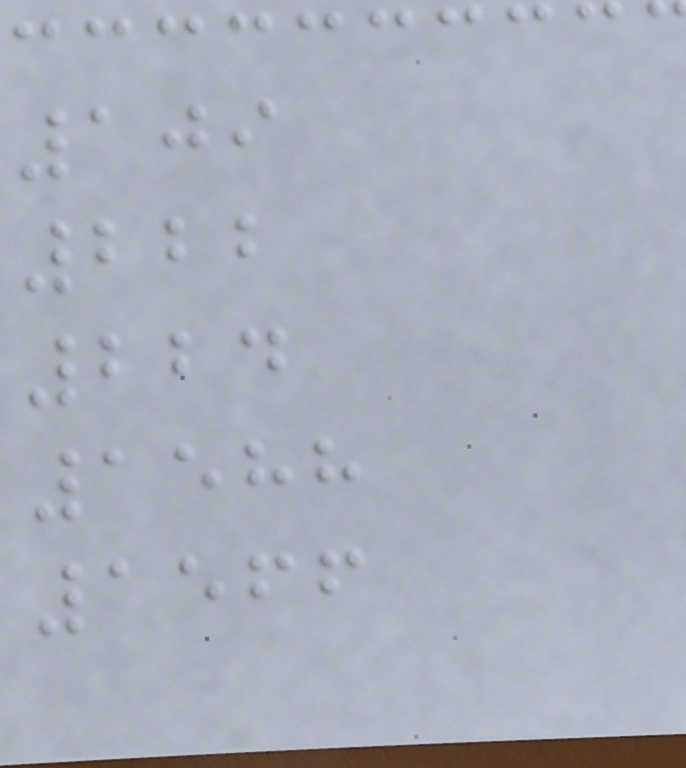109
222
224
1588
1566
